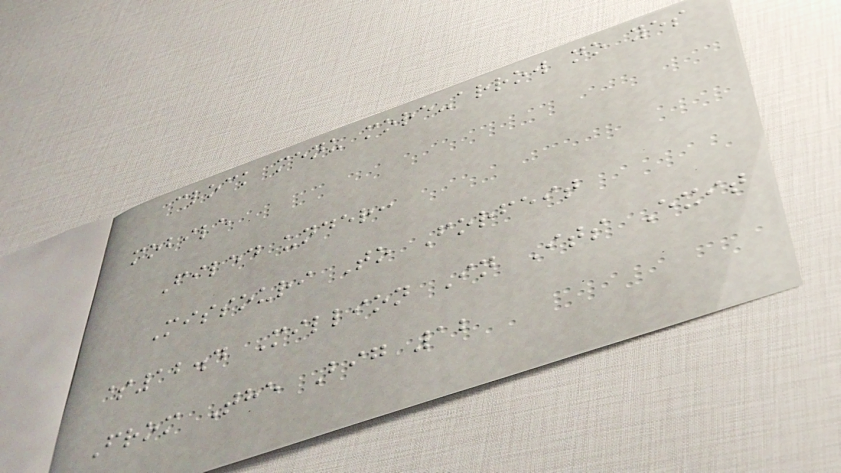clock menu more-arrow no yes
mobile
Filed under:
Missouri To Forfeit
$12.4 Million In Its Exit
From The Big 12
